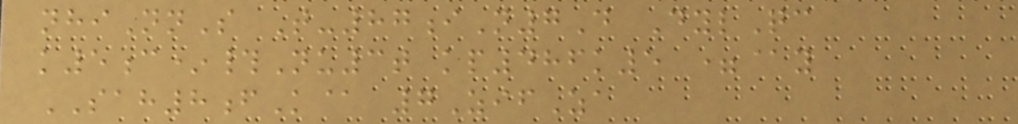nhiNnS T-87iN7D DylQc
k5c*#Nu3t kp486k5 =@y
SAH8fK@ 7ZifZa
